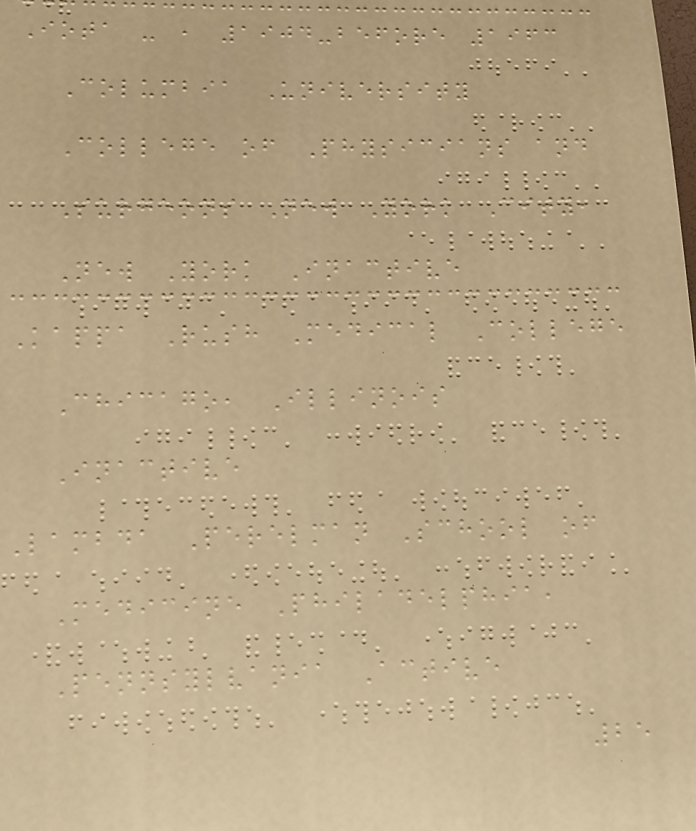Iota - , 1904-before 1963
Columbia University
College of Physicians and
Surgeons New York City,
New York Inactive
Kappa Rush Medical College
Chicago, Illinois
Inactive
Lambda Perelman School of
Medicine Philadelphia,
Pennsylvania Active
25
